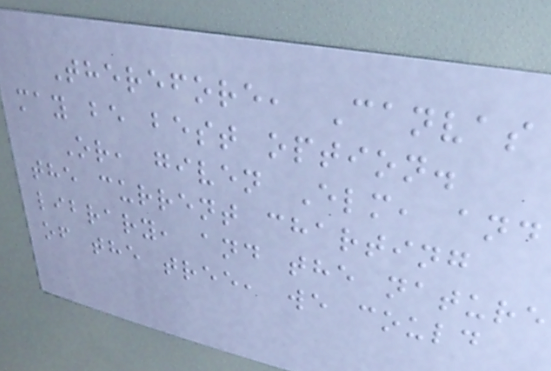Therefore, Canvas
may be best option.
Or, given Elm, and
the current charting
library, and the nature
of the tree, we could
